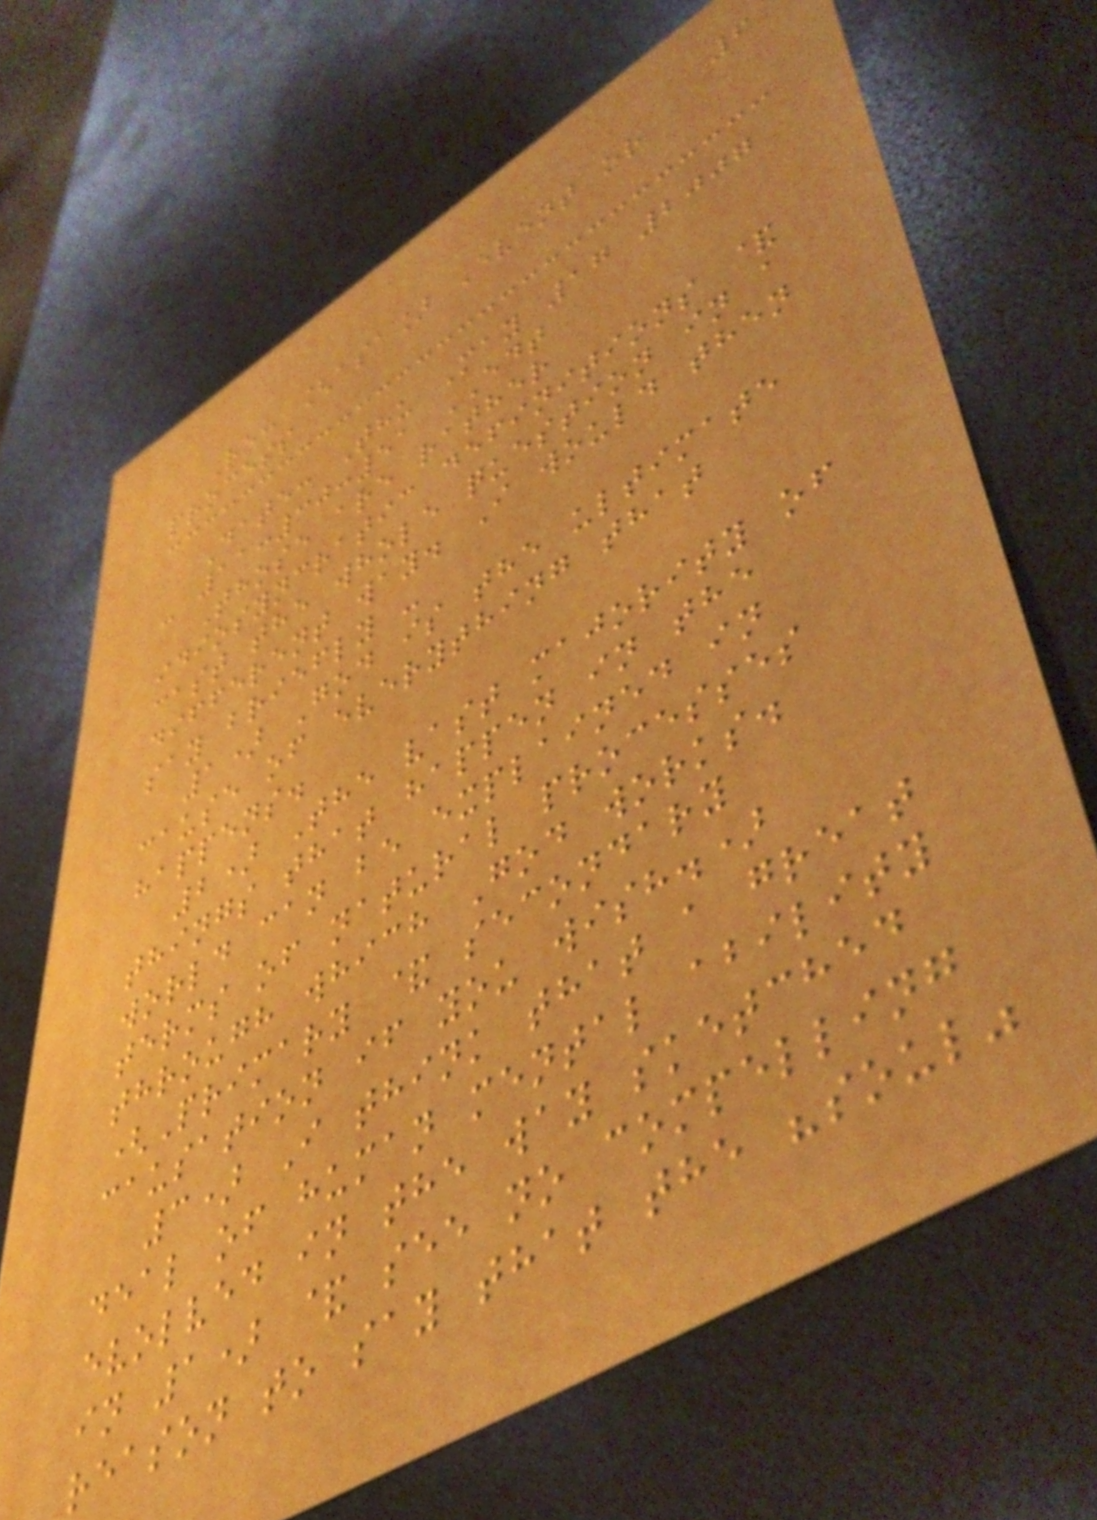6
Re: [asa] Event or
process
Date: Thu May 17 2007
- 11:30:51 EDT
Those are rather
idiosyncratic definitions &
cast the whole question in a
different way. I would then
say briefly -
1) God is the ultimate
cause of everything that
happens.
2) The vast majority of
things that happen in the
world can be explained in
terms of natural processes
through which God works.
(Primary & secondary
causation if you wish.)
3) I think that a great
deal of human mental ability
evolved in the way sketched
in 1) & see no compelling
reason to say that the "soul"
